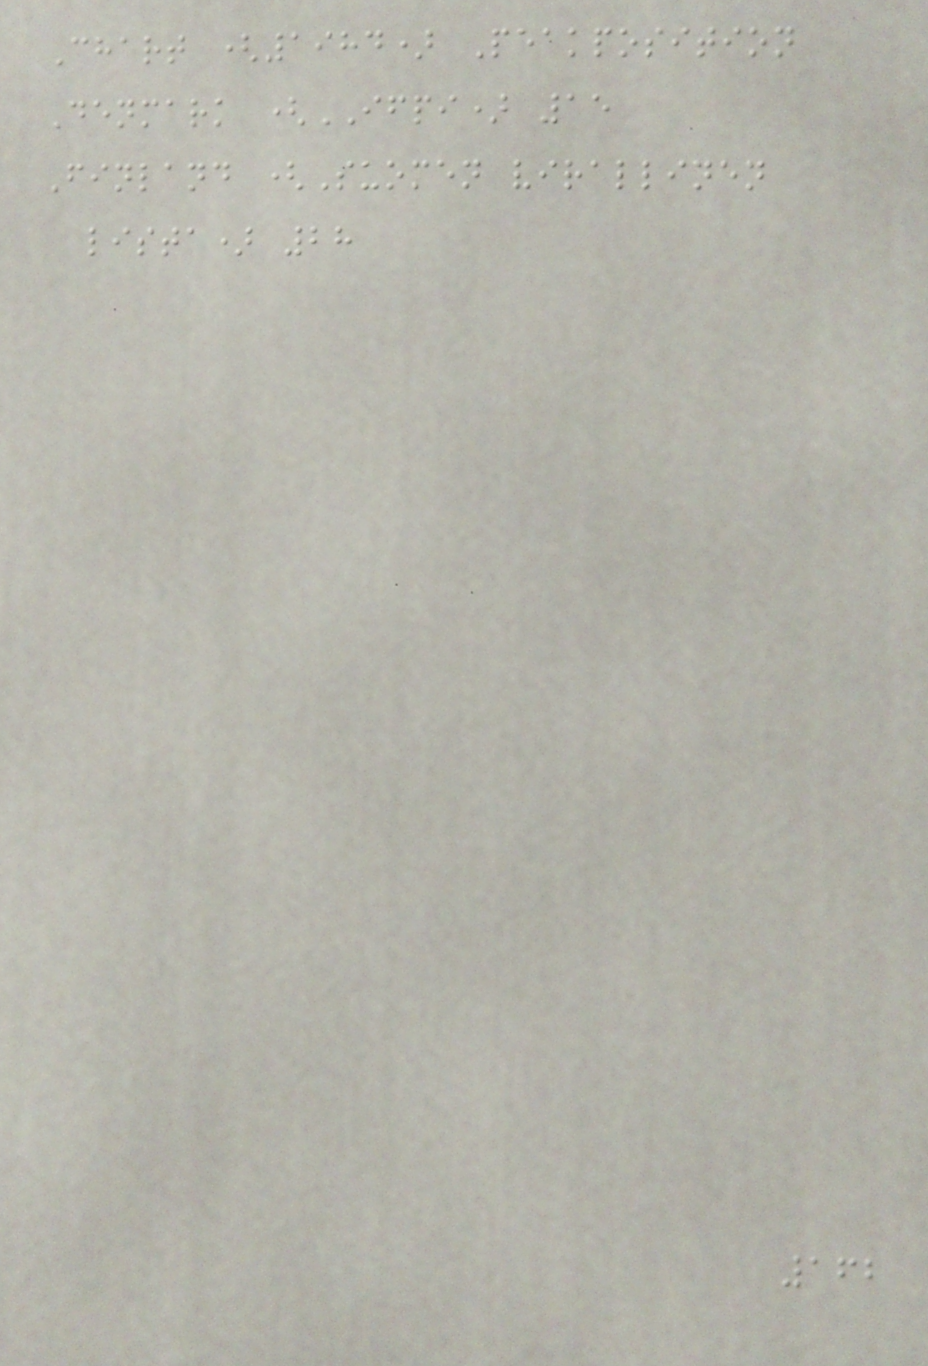Chart (1984) Peakposition
Denmark (IFPI) 15
Finland (Suomen virallinen
lista) 28
162
